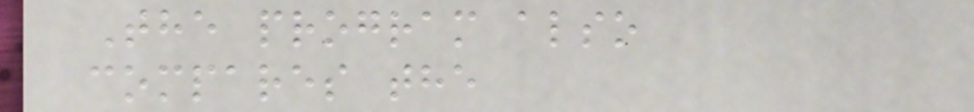The program also
compares the
